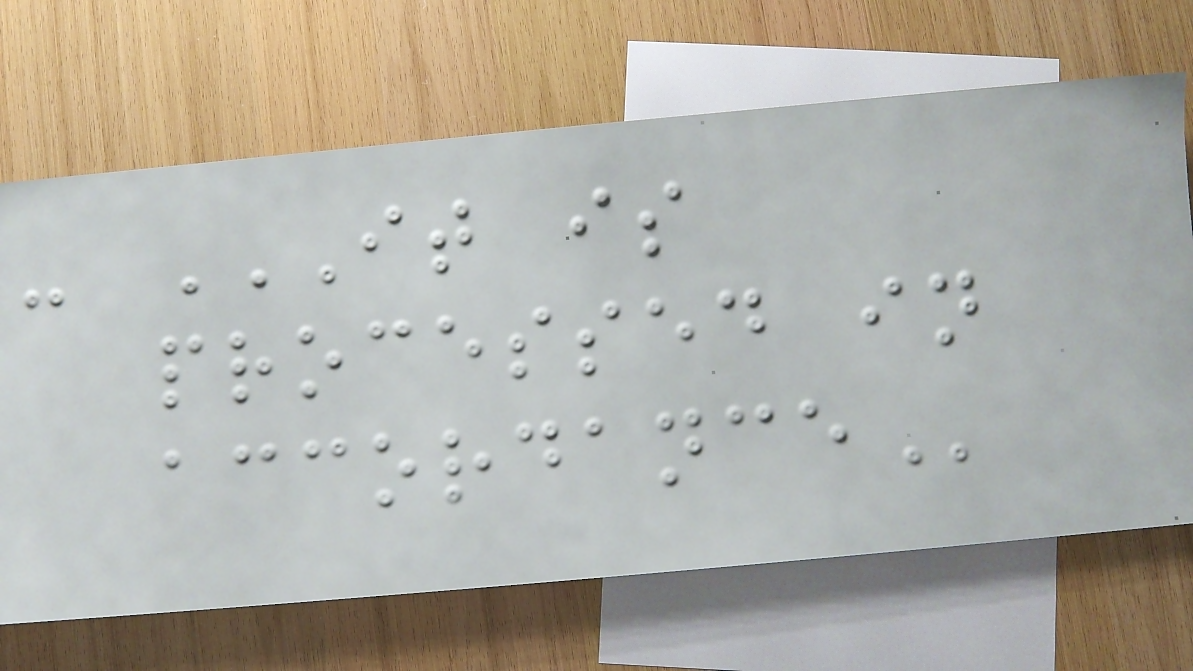- IT IS
PROCESSED IN
ACCORDANCE
